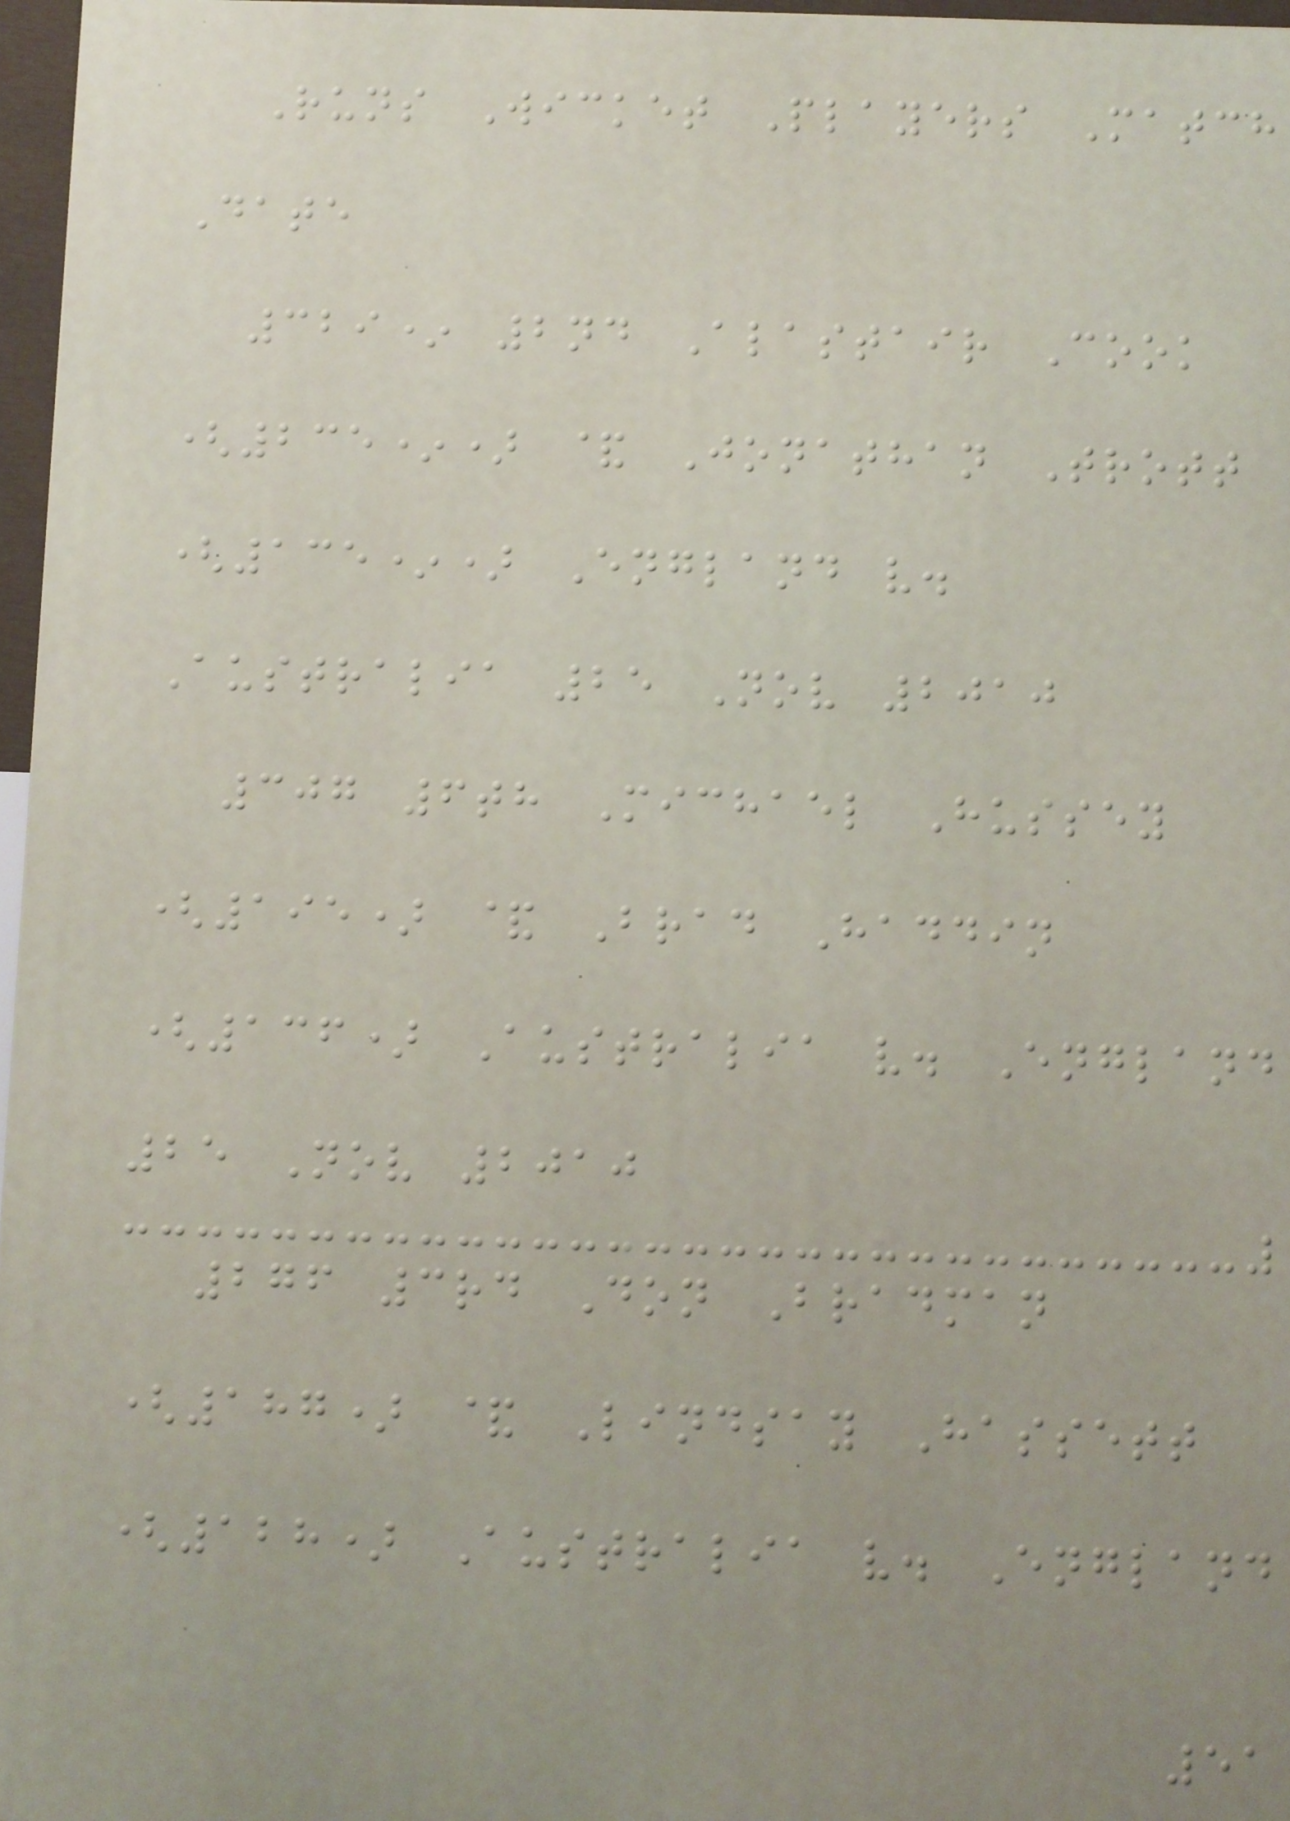Runs Wicket Players Match
Date
329* 2nd Alastair Cook
(235*) & Jonathan Trott
(135*) England v.
Australia 25 Nov 2010
307 6th Michael Hussey
(195) & Brad Haddin
(136) Australia v. England
25 Nov 2010
276 3rd Don Bradman
(187) & Lindsay Hassett
(128) Australia v. England
51
